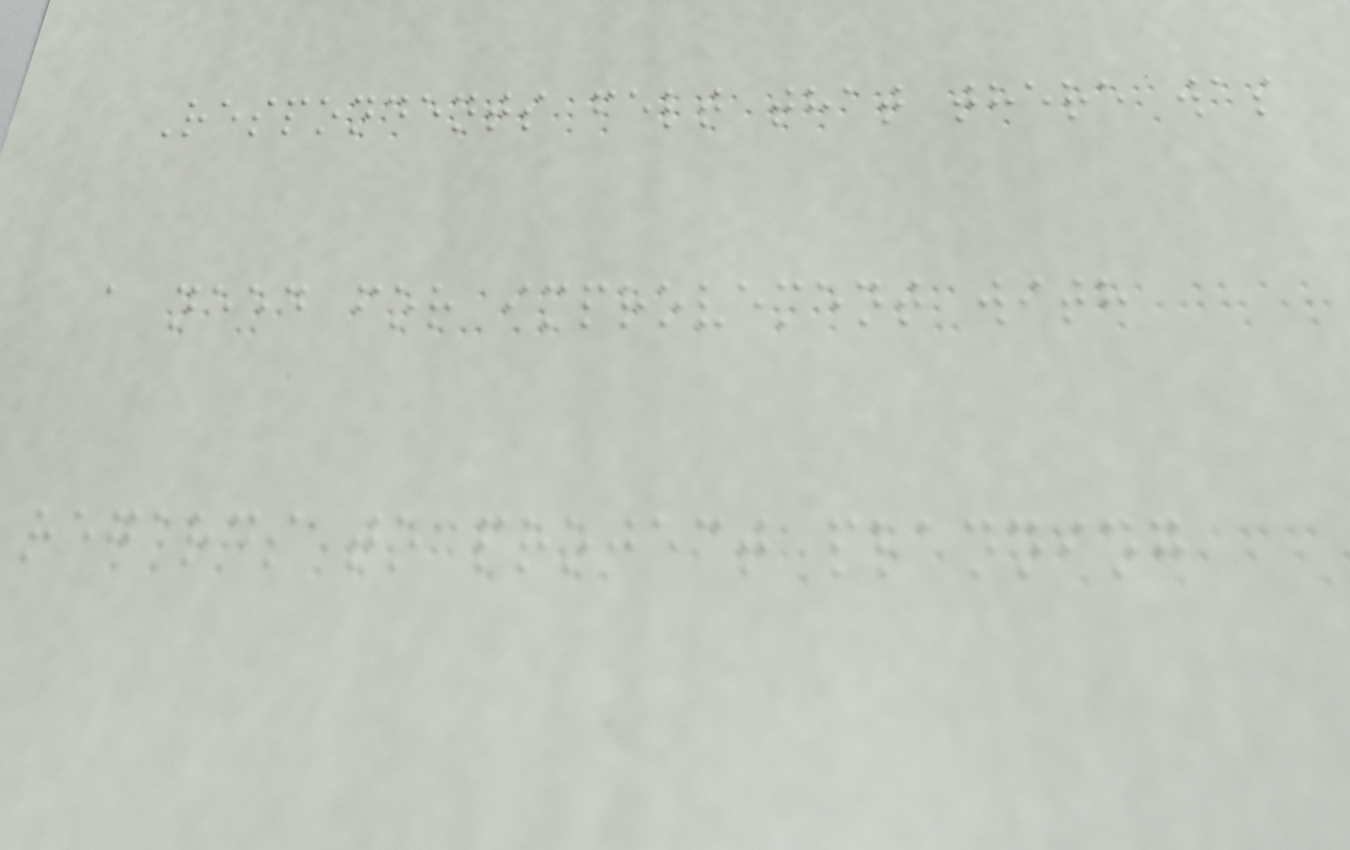Respondents felt that there was
a need for improvement with
regards to project planning
